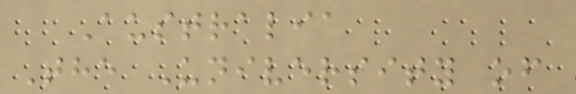Australia
The University of
